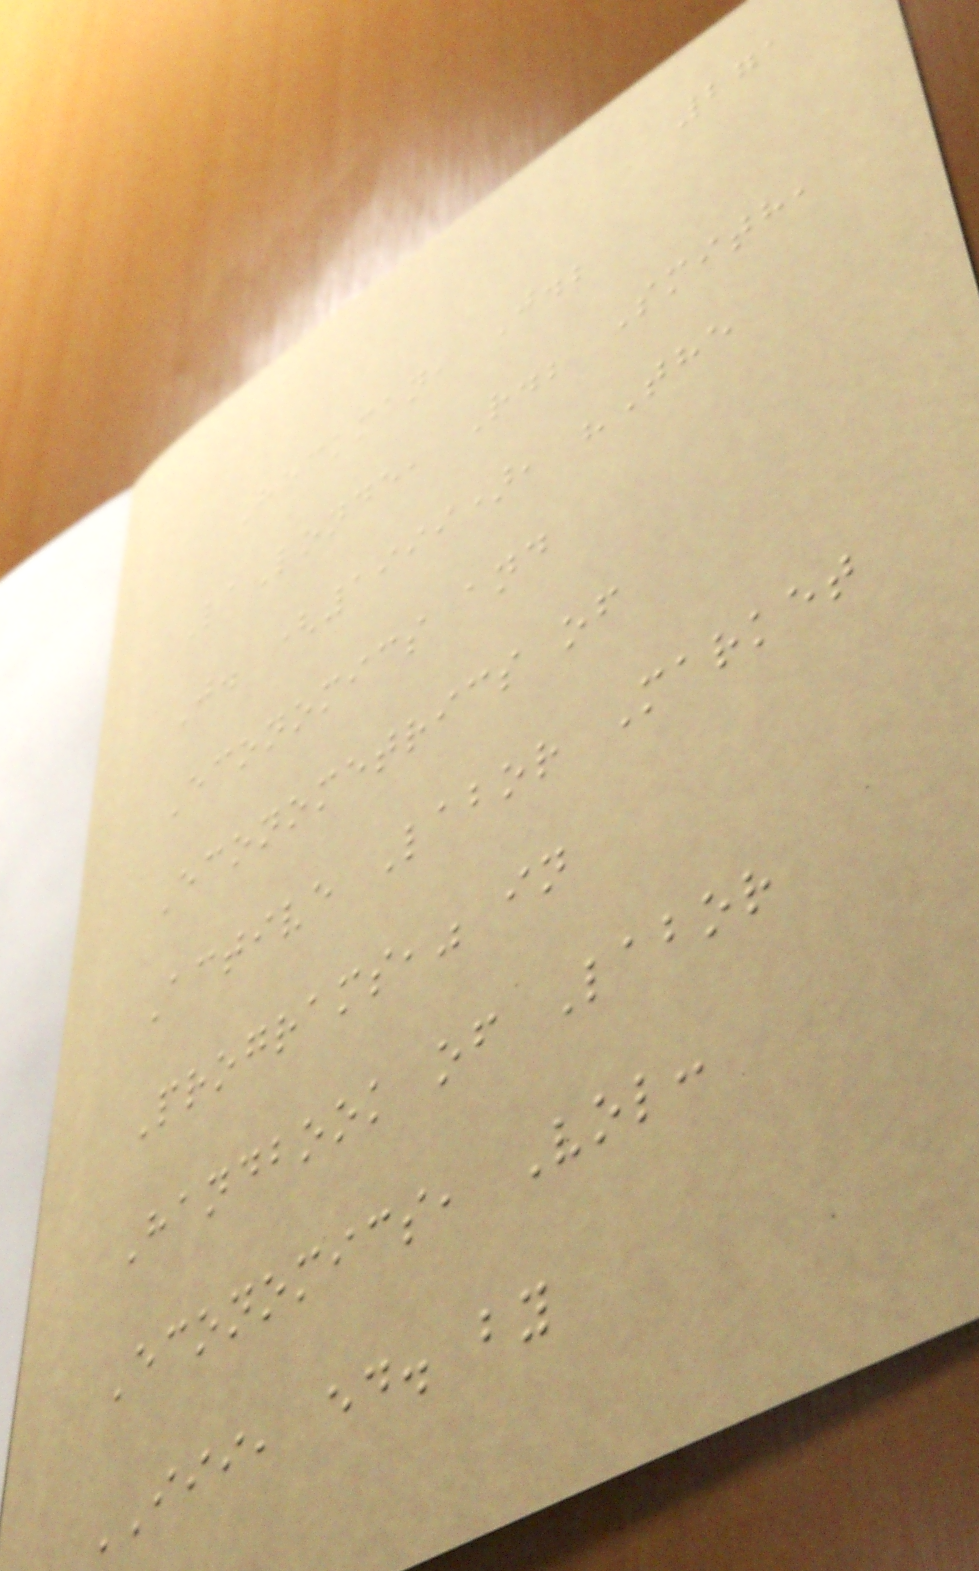271
Heckman, J.;
LaLonde, R.; Smith,
J. (1999), "The
Economics and
Econometrics of
Active Labor Market
Programs," in
Handbook of Labor
Economics, Vol:
III, ed. by
